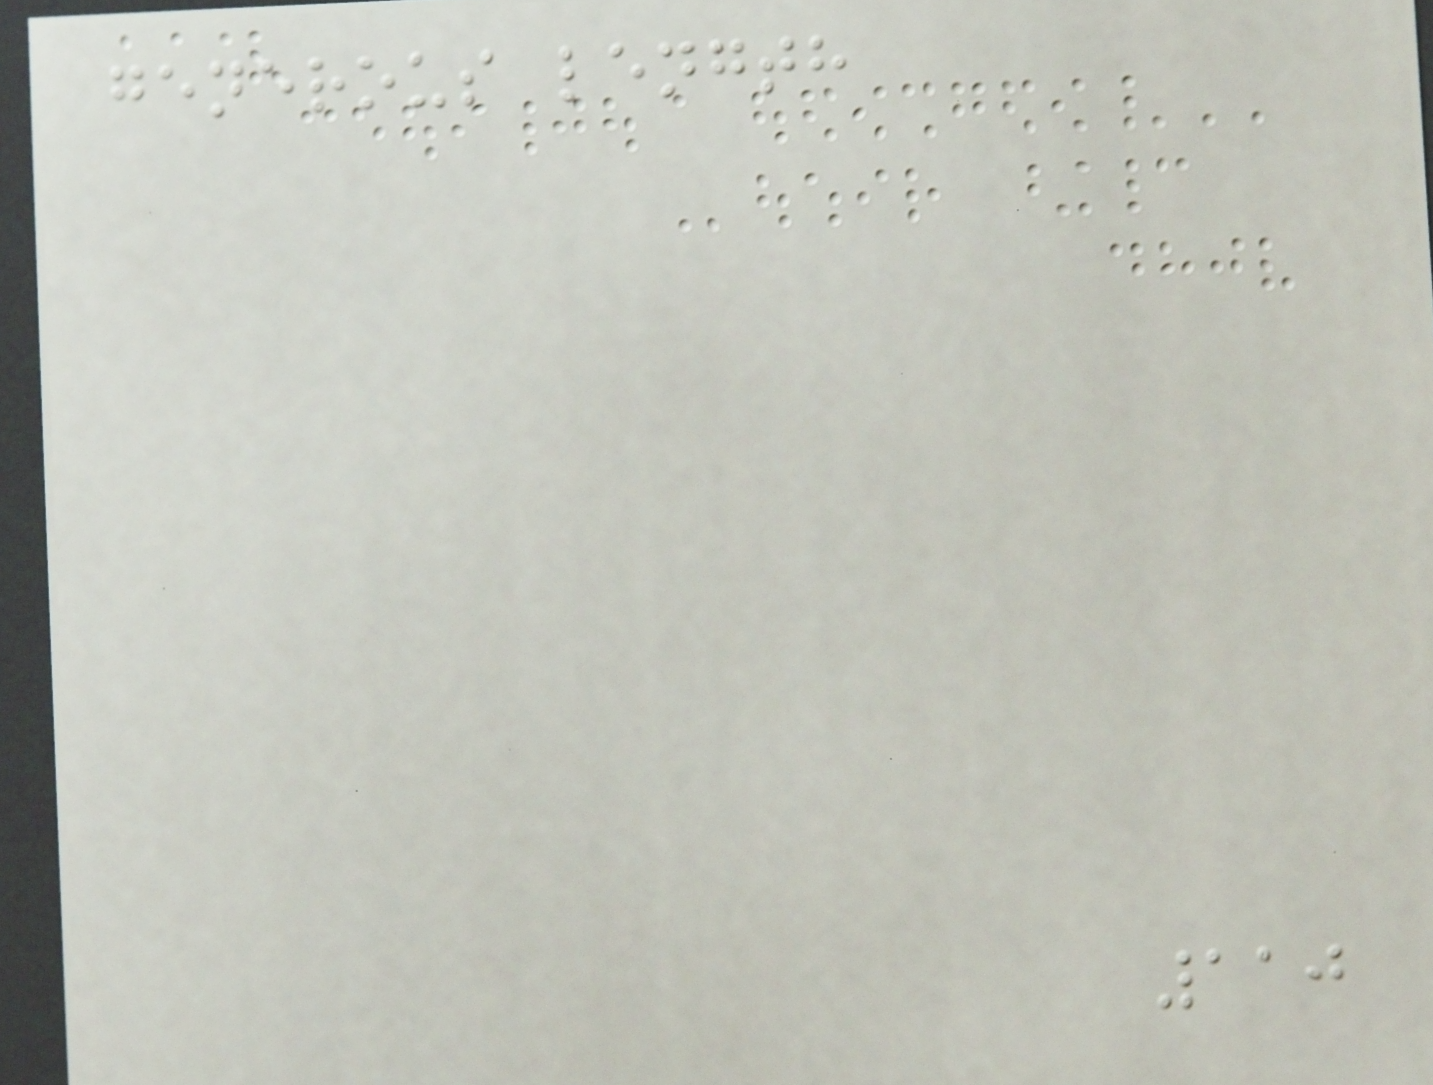generous length
110
